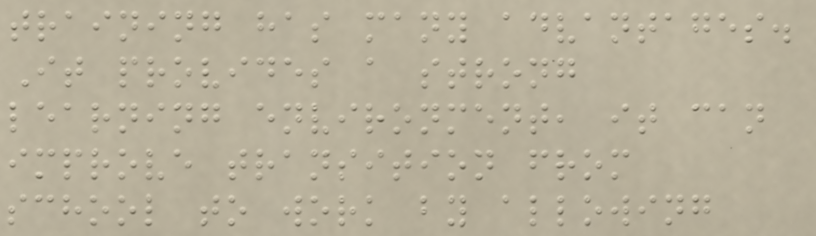training has many advantages.
It provides a strong
learning environment, it can
improve transition from
school to work by allowing
